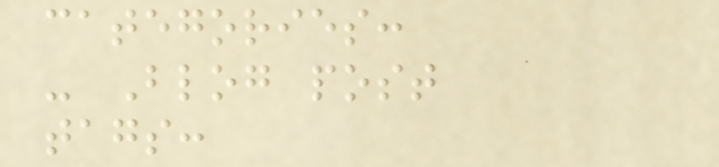categories:
- Blog post
tags:
